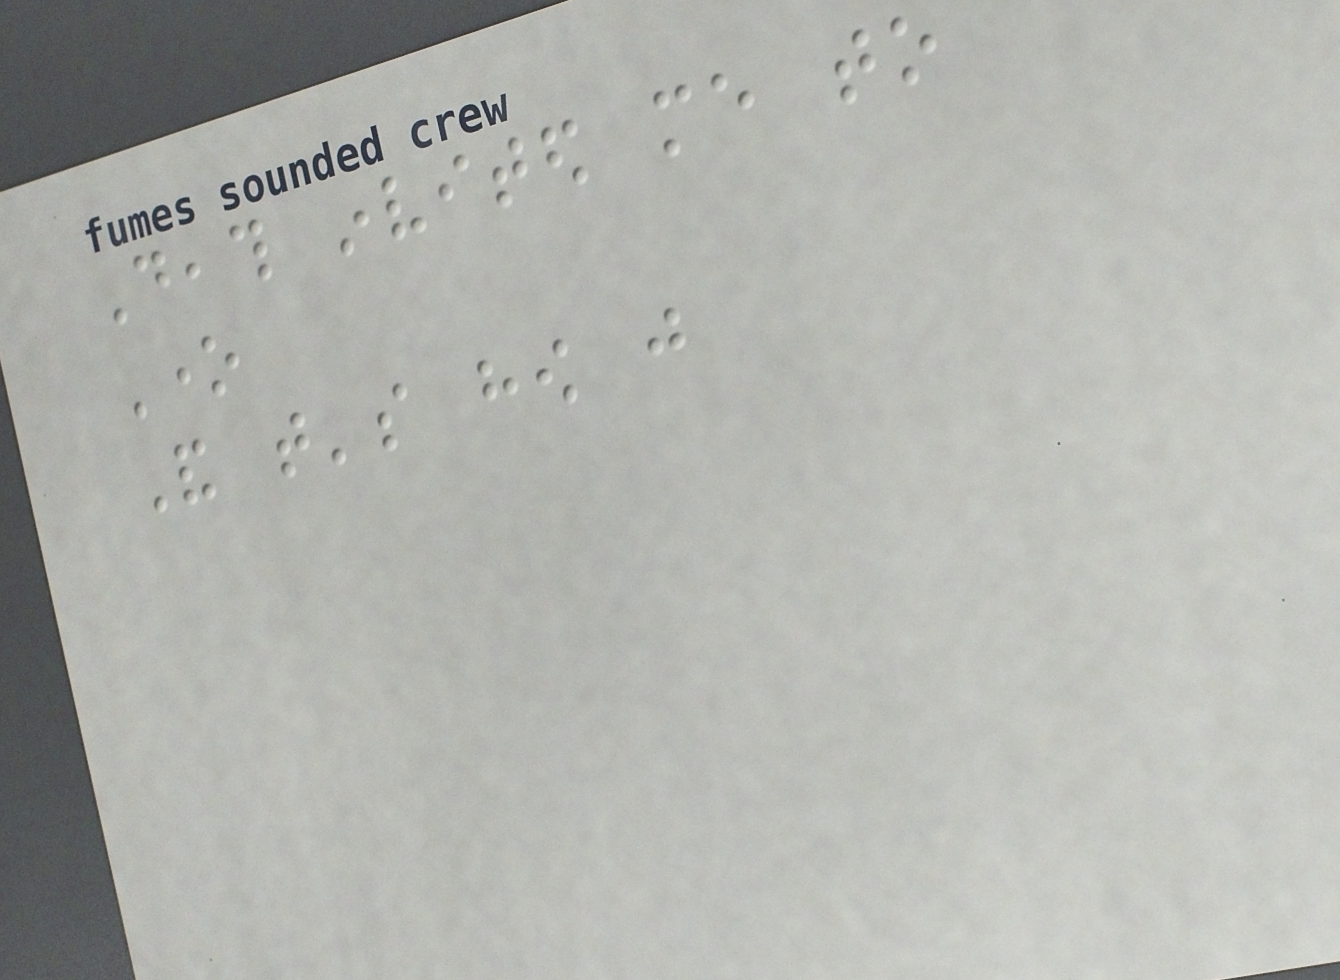Death invited me to
One
And that's how just
